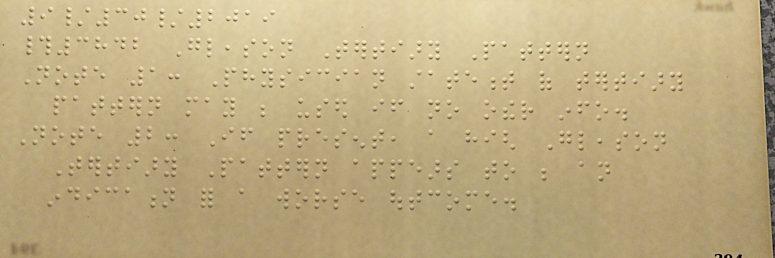9/30/2019
#3842 Gleason Tertiary Pattern
Note 1: Physician statement of tertiary
pattern may be used if no other info.
Note 2: If present, a high Gleason
Tertiary Pattern appears to be an
indication for a worse outcome.
